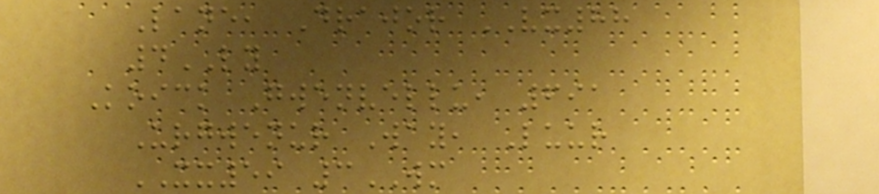Lane, Drajor VX88
4LY
Koick Gwenvellu, 691
Urgwenur Way, Luur
XX59 3WM
